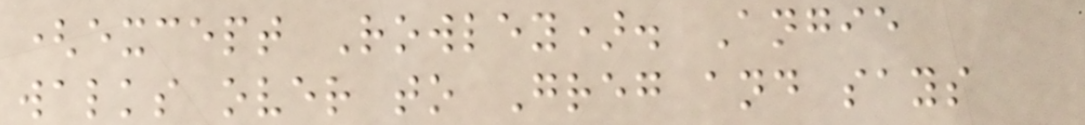(except Rowley). Angie
walks over to Greg and says
